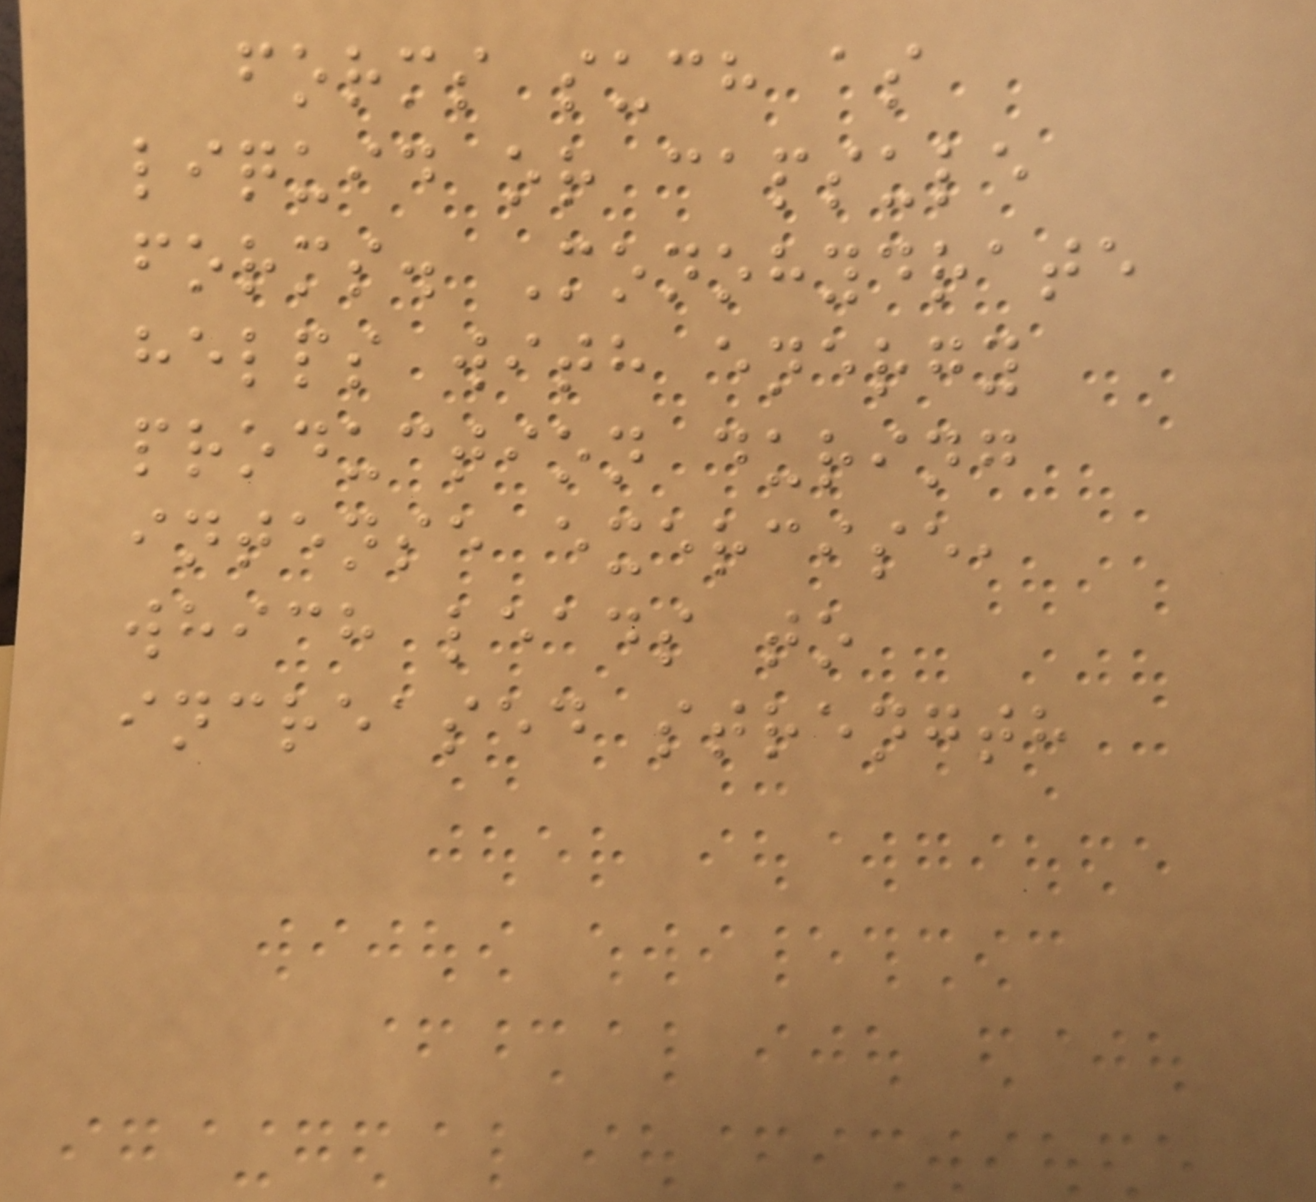forms such as
liquid or capsule
forms. Monohydrate
helps with energy
production during
intense exercise,
which leads to
increased strength
